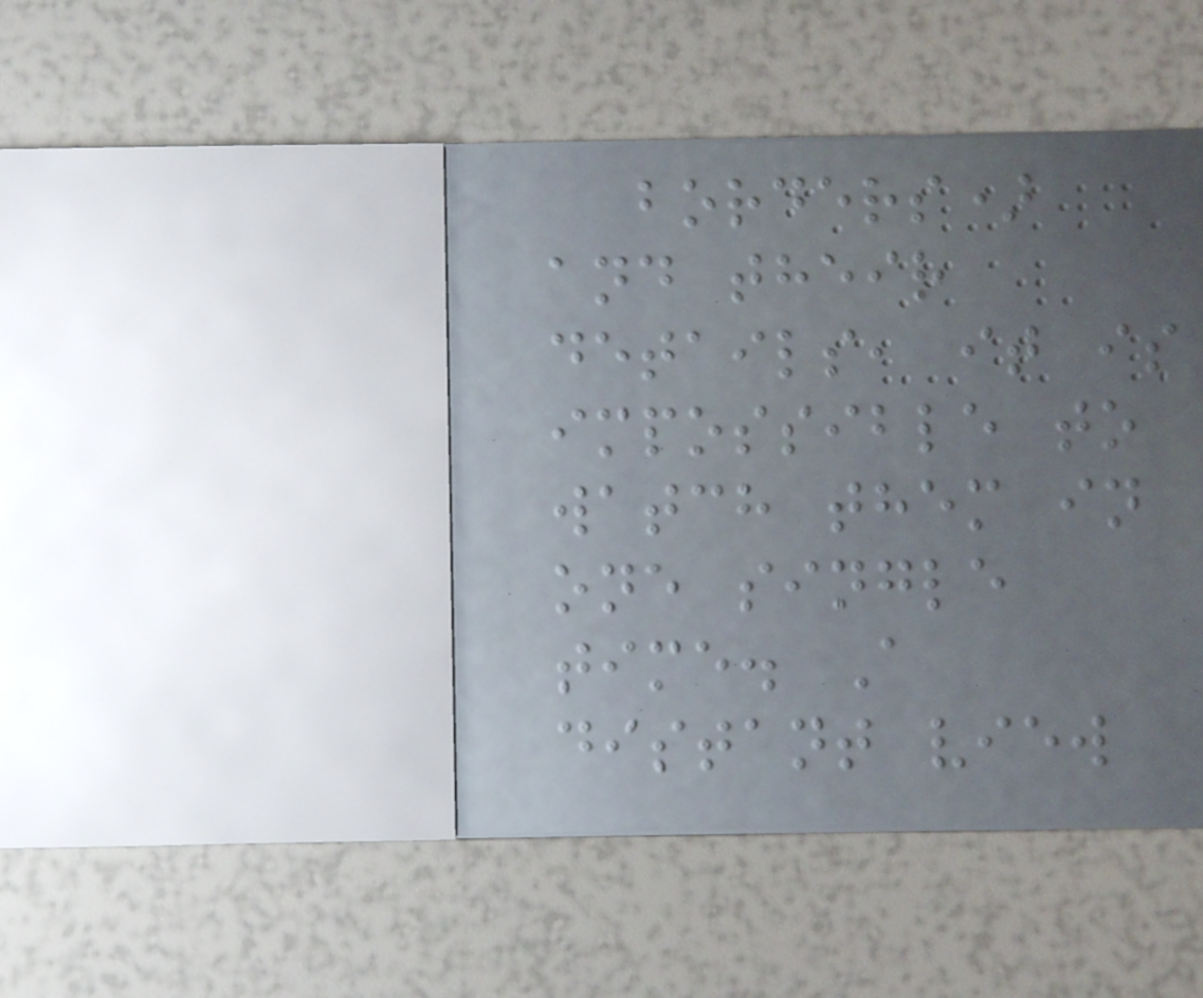borders)
and their
details, it is
impossible to
watch them in
one single
time. A
distant view
